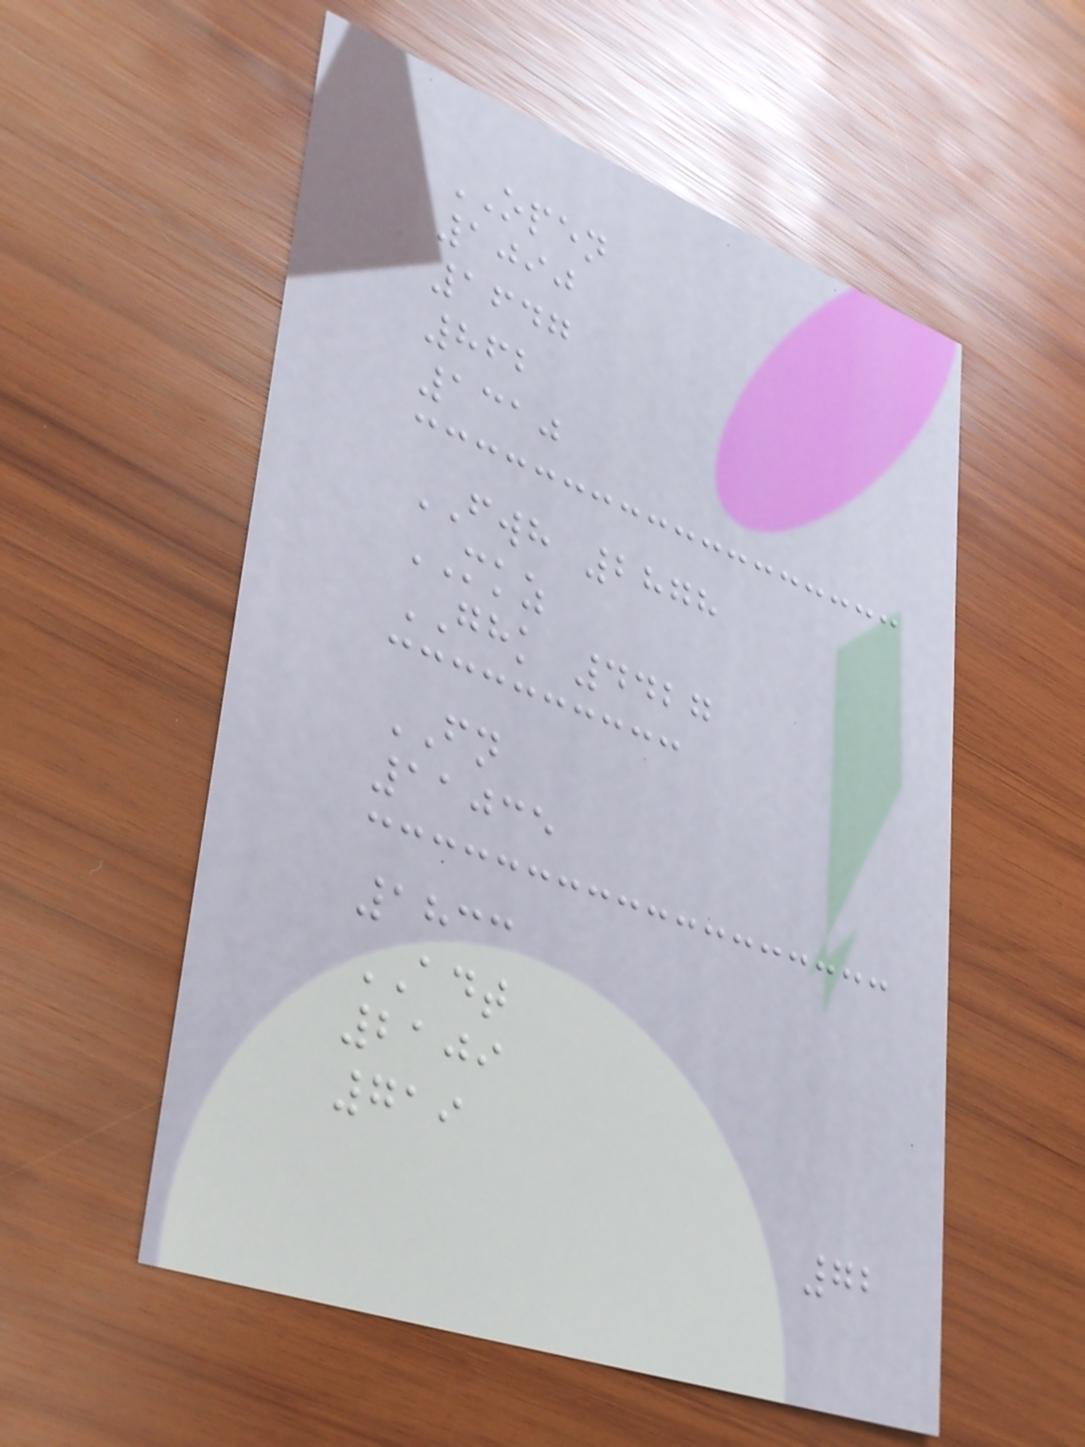OPEN
1090
1647
862
1310
FWH 2878
MKZ
GHK 4427
FN
11035
1833
ADT
2109
719
72
